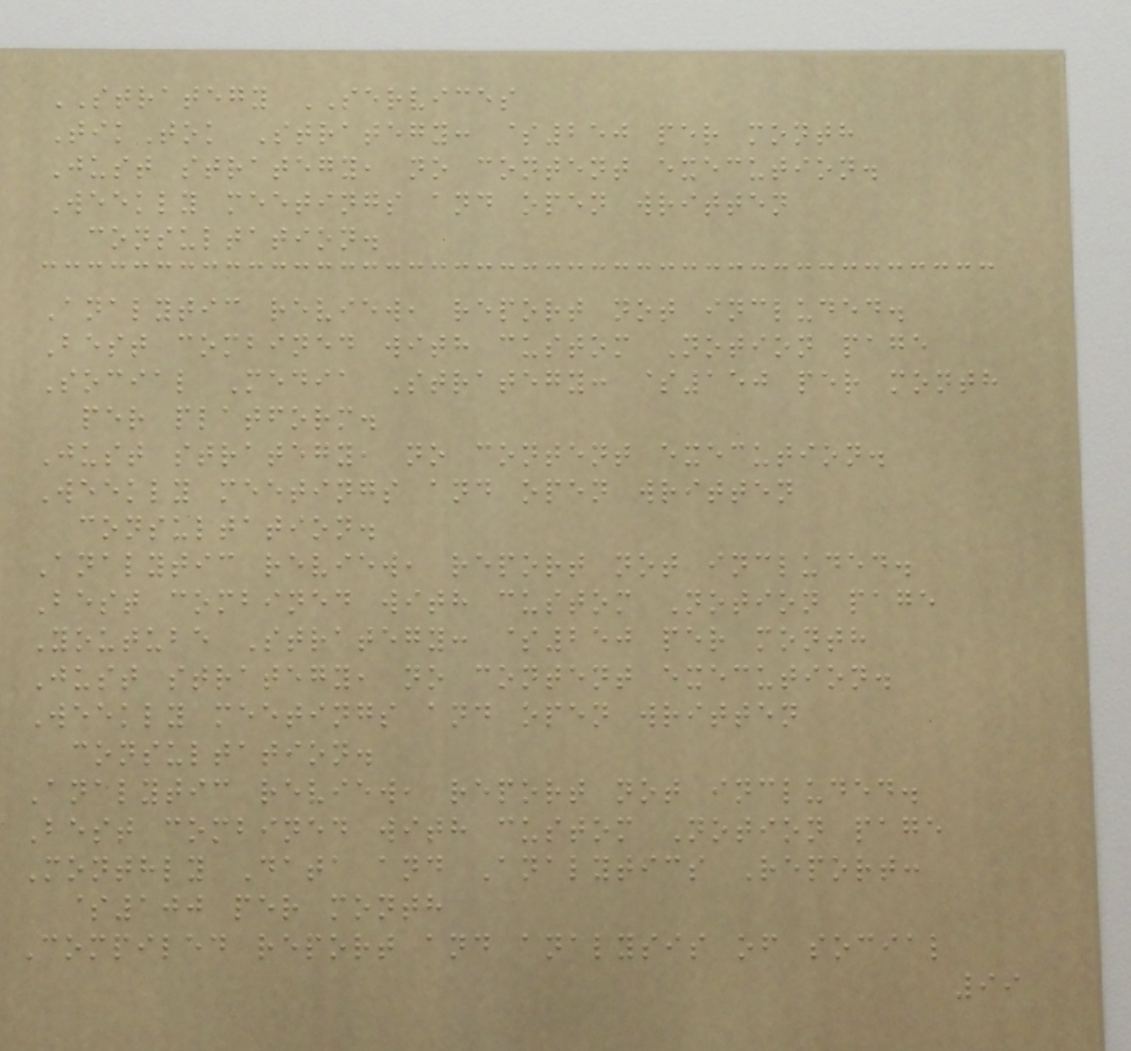STRATEGY SERVICES
TikTok Strategy: $250 per month
Just strategy, no content execution.
Weekly meetings and open written
consultation.
Analytic review, report not included.
Best combined with custom Notion page
Social Media Strategy: $150 per month
per platform.
Just strategy, no content execution.
Weekly meetings and open written
consultation.
Analytic review, report not included.
Best combined with custom Notion page
Youtube Strategy: $250 per month
Just strategy, no content execution.
Weekly meetings and open written
consultation.
Analytic review, report not included.
Best combined with custom Notion page
Monthly Data and Analytics Report:
$100 per month
Compiled report and analysis of social
99
